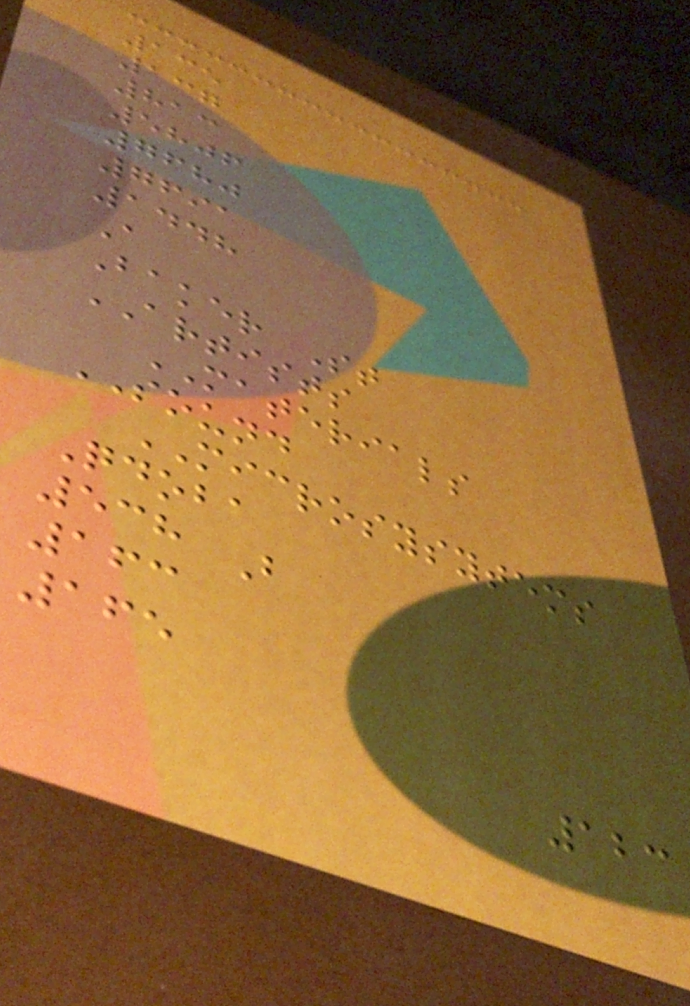135
137
813
5806
7680
7691
1448
A
Baker St
ARTISTS
MATERIALS
SOUND
MICROSYSYTEMS
Qdoba
538 B
163
165
123
